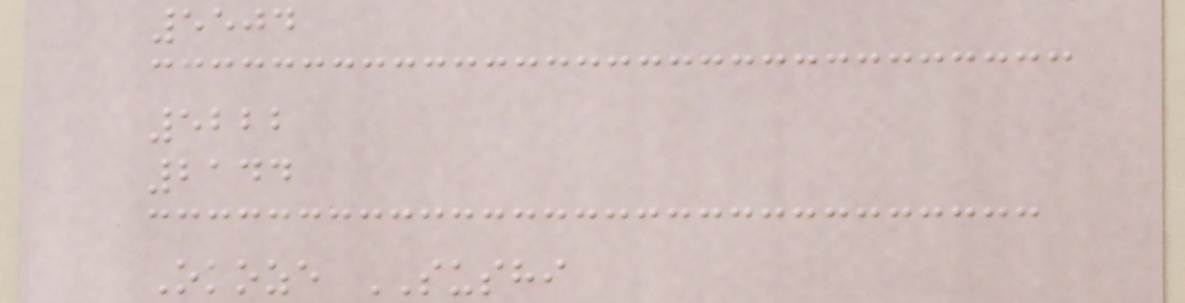5504
5222
2144
Okoze SUSHI
